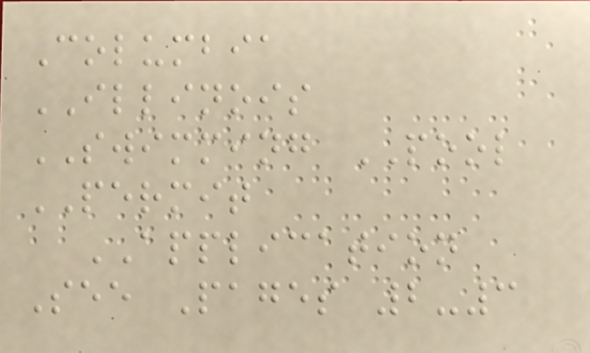Columbia
ILLINOIS
SWIMMING POOL
PERMIT
APPLICATION
See Pages 2-3
